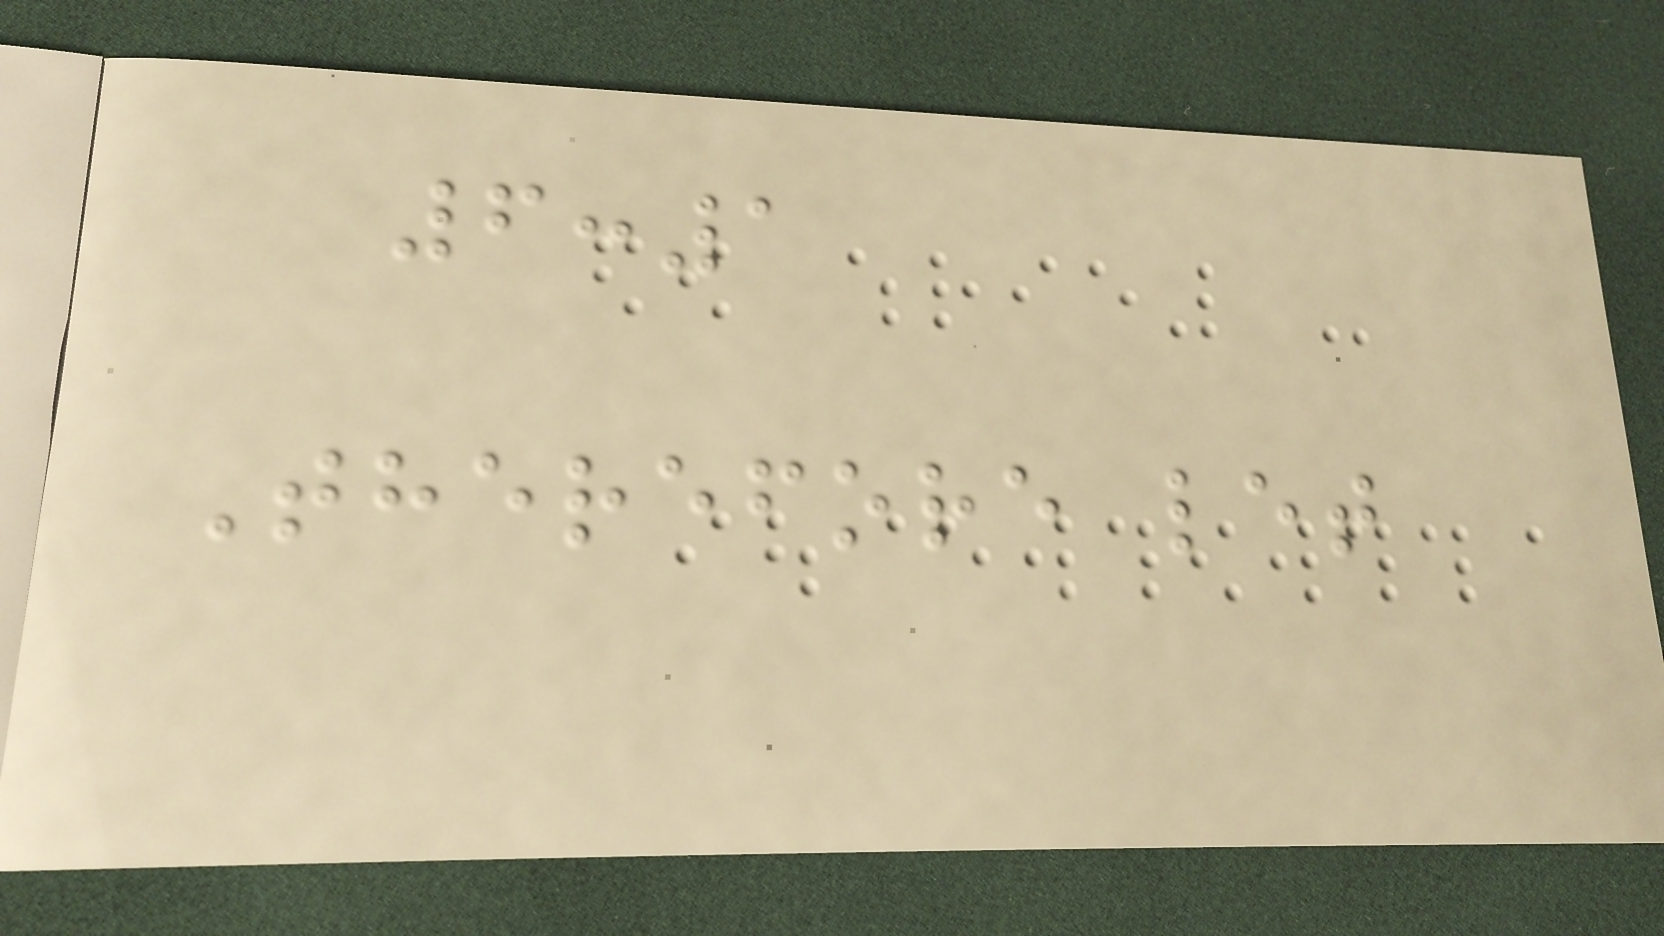6:1
Therefore let
